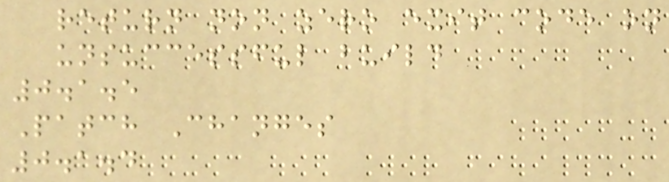return non zero exit code on
unsuccessful build
0.1.5
Patch Changes
0.1.4
